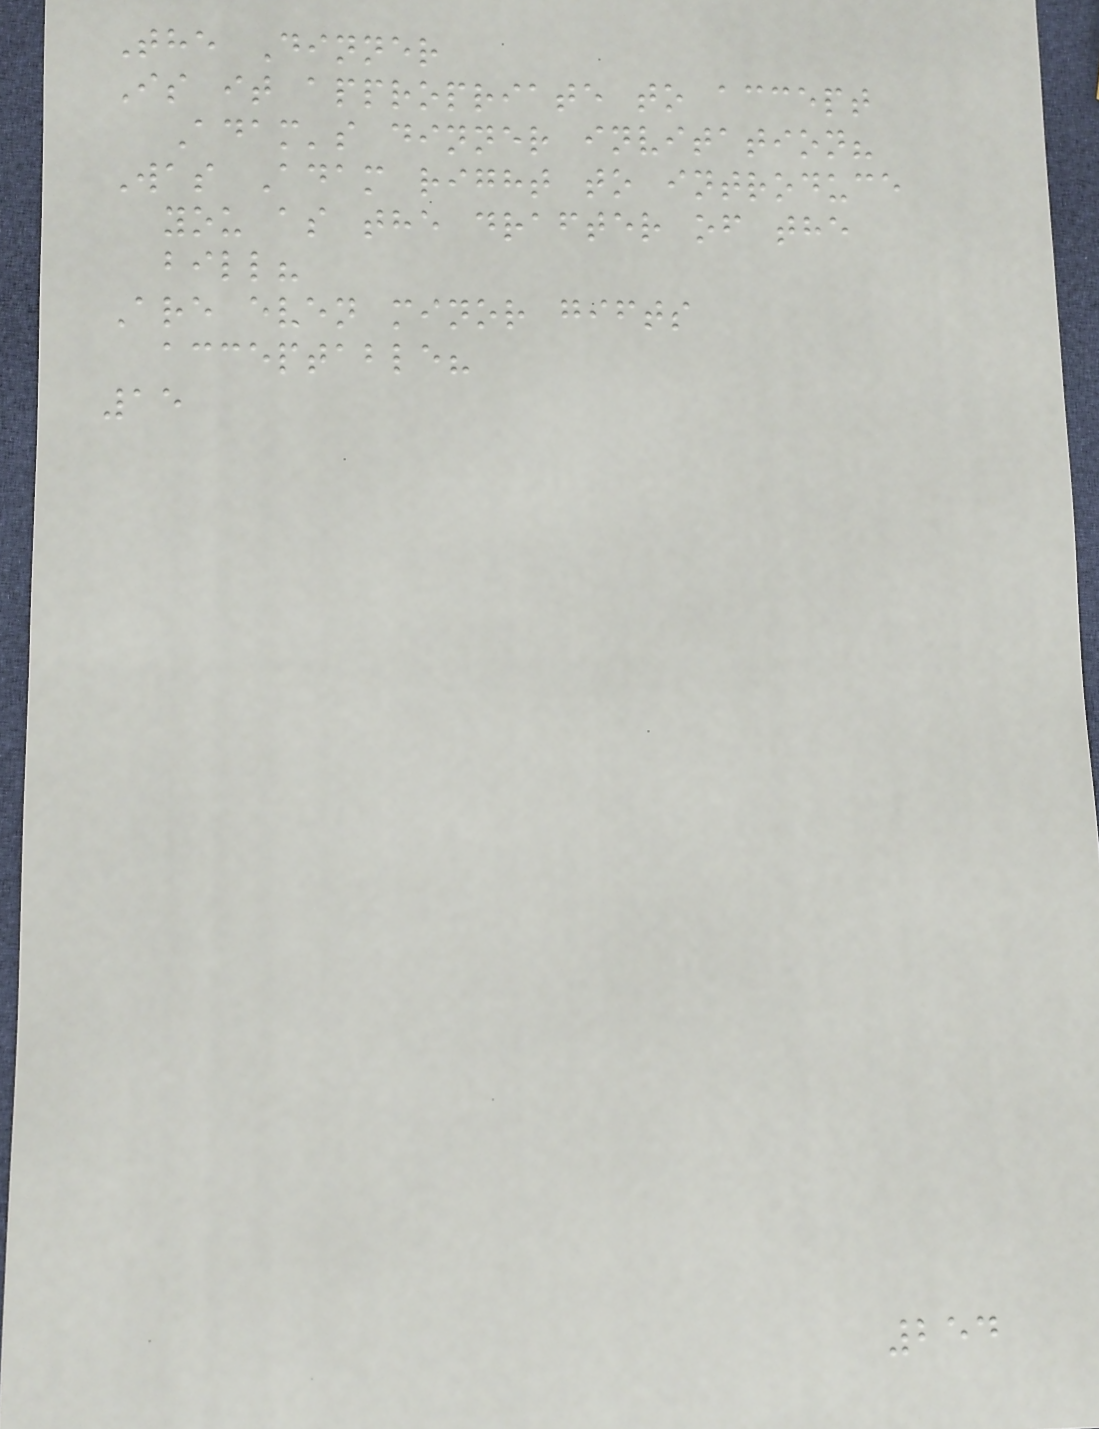The Dinner
Is it appropriate to accept
Adam's dinner invitation?
Was Adam right to introduce
you as the drafter of the
bill?
Are even minor gifts
acceptable?
15
254
